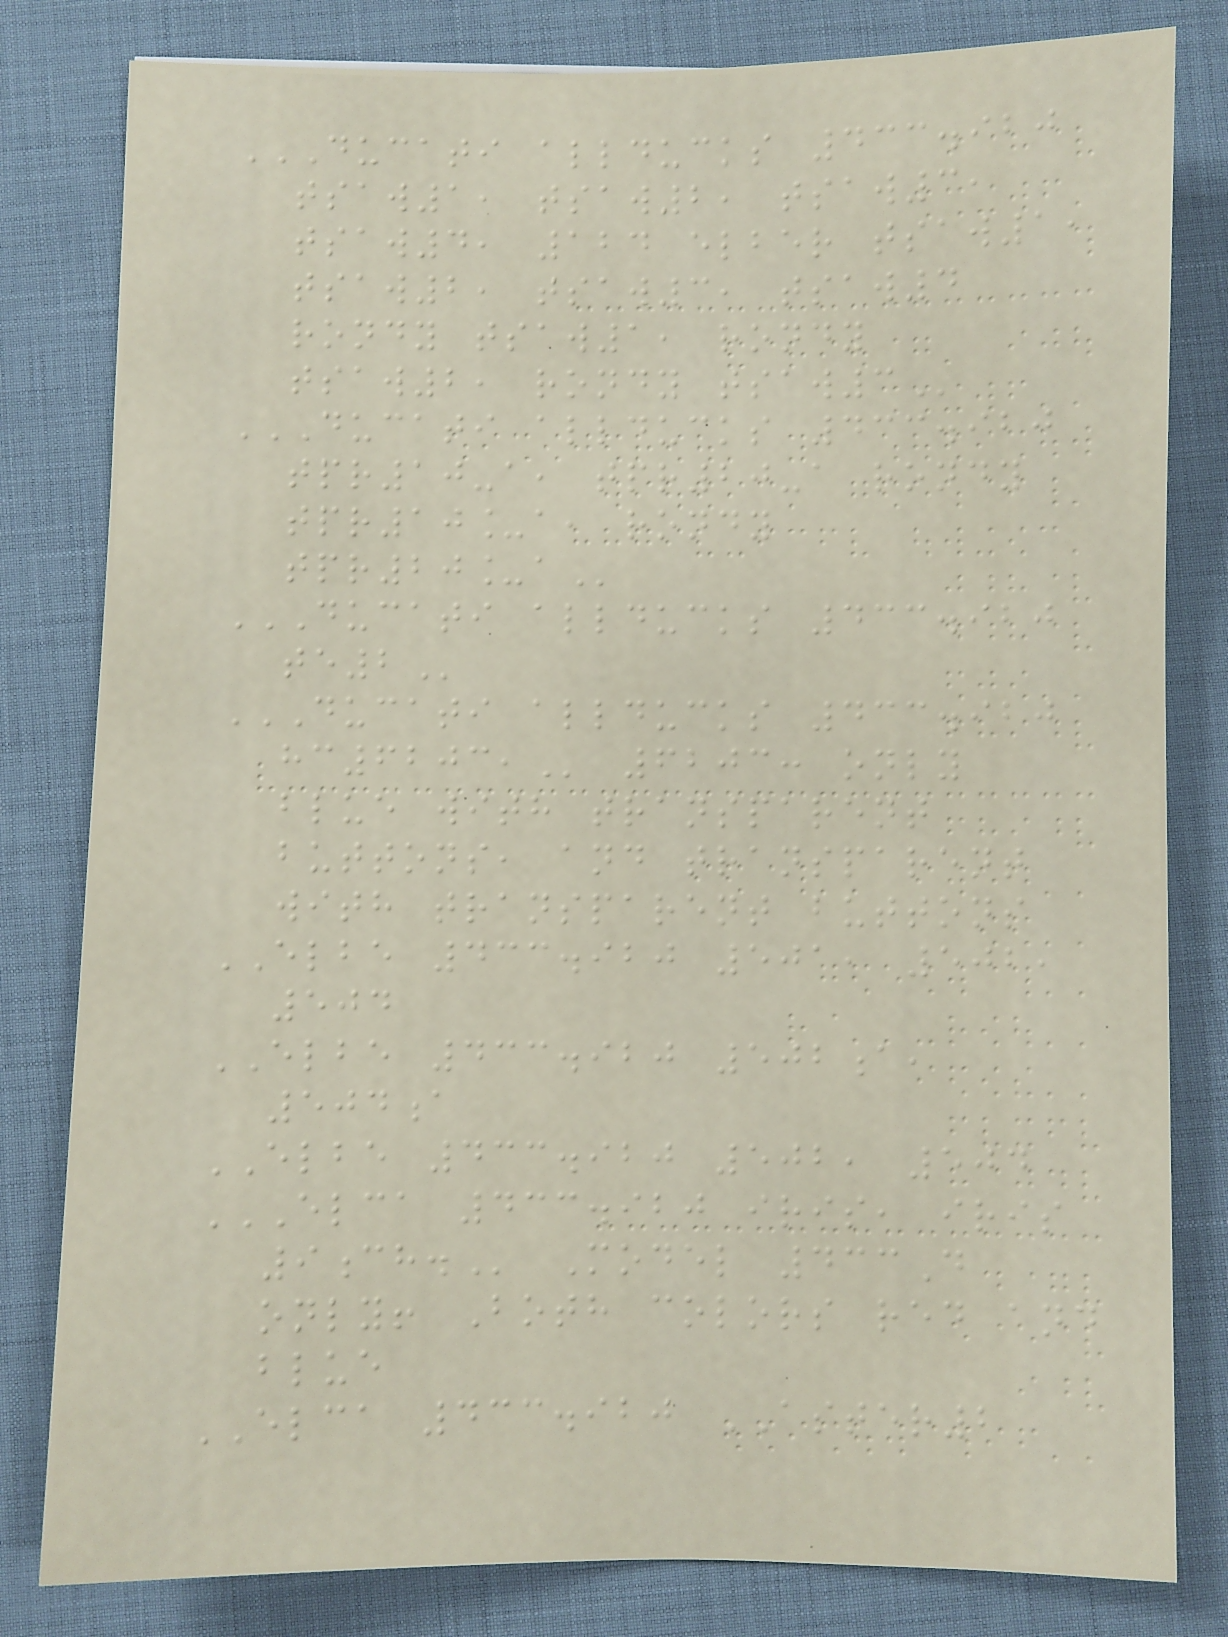DUCATI ALLDUCKS 433.920
TSAW1, TSAW2, TSAW3,
TSAW4, 124 ELBER TSAW1,
TSAW2, TSAW3, TSAW4
RONDY TSAW1, RONDY
TSAW2, RONDY TSAW3
DUCATI ALLDUCKS 433.920
TPR10-A, TPR20-A RONDY
TPR10_A, RONDY
TPR20_A
DUCATI ALLDUCKS 433.920
TE2
DUCATI ALLDUCKS 433.920
HC6203, 6203: only
blue with transparent
buttons, and transparent
with transparent buttons
ELBE 433.920 501, 502,
504
ELBE 433.920 502a,
504a
ELBE 433.920 502, 504
ELCA 433.920 IRIS, IRIS
9CH. Model 433D
only! Both colors red and
blue
ELCA 433.920 ASTER2
